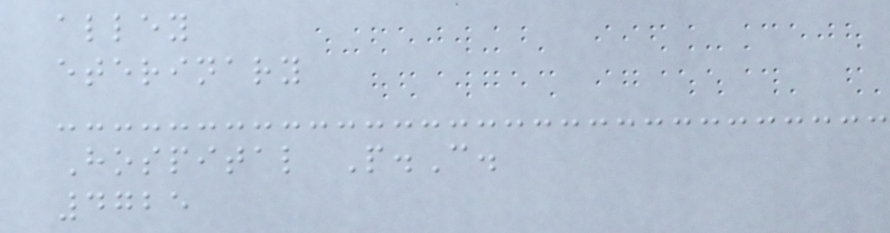alley
eterinary
Hospital P.C.
4725
